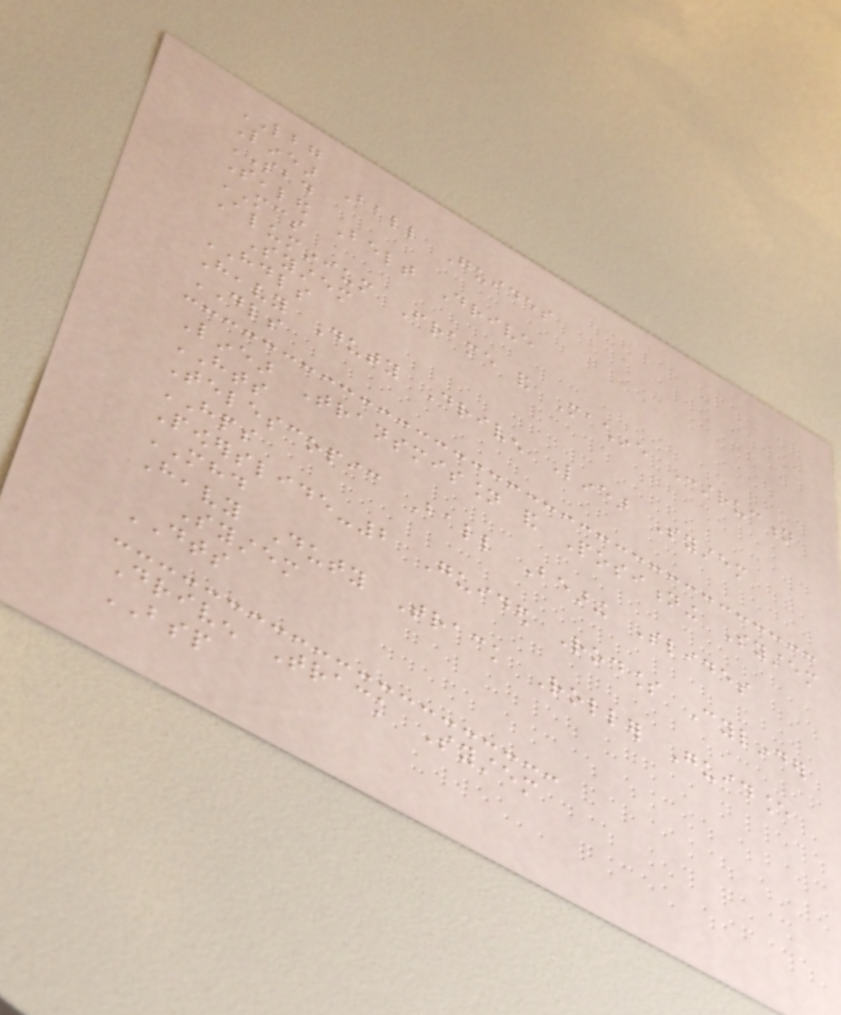LBG
Linear Ball Guides
SBD
Sealed Belt Drive
MCS
Aluminium Frame and Machine Construction
System
HDLS
Heavy Duty Driven Linear System
DLS
Linear Transmission and Positioning System
HTS
Telescopic Ball Bearing Slides
HPS
Powerslide-2 Guided Rodless Cylinder
MHD
Heavy Duty Track Roller Guidance
System
DTS
Driven Track System
BSP
